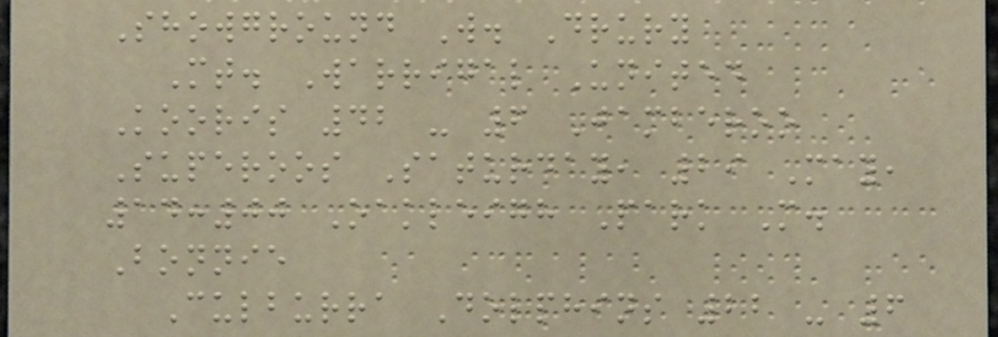Showground W. Drury
Mt. Warrigal United
Kooris 42 - 6 Jamberoo
Superoos Saturday, 29 May,
14:00 Oakleigh Park M.
Bonnie
Culburra Dolphins 22 - 6
